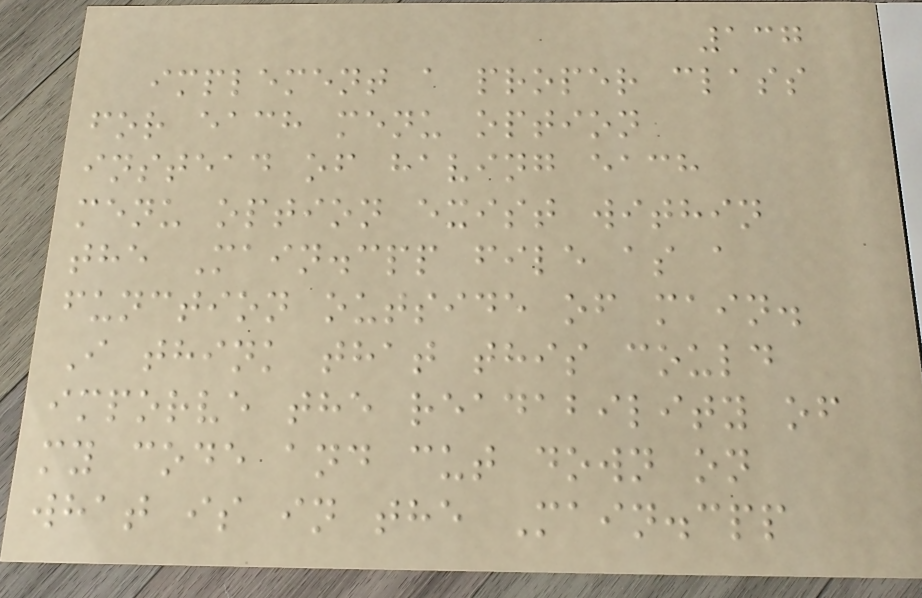137
implement a proper class
for each menu option
instead of having each
menu option exist within
the Main.cpp file as a
function outside of main.
I think that this could
imporve the readability of
my code and cut down on
what is in the Main.cpp
